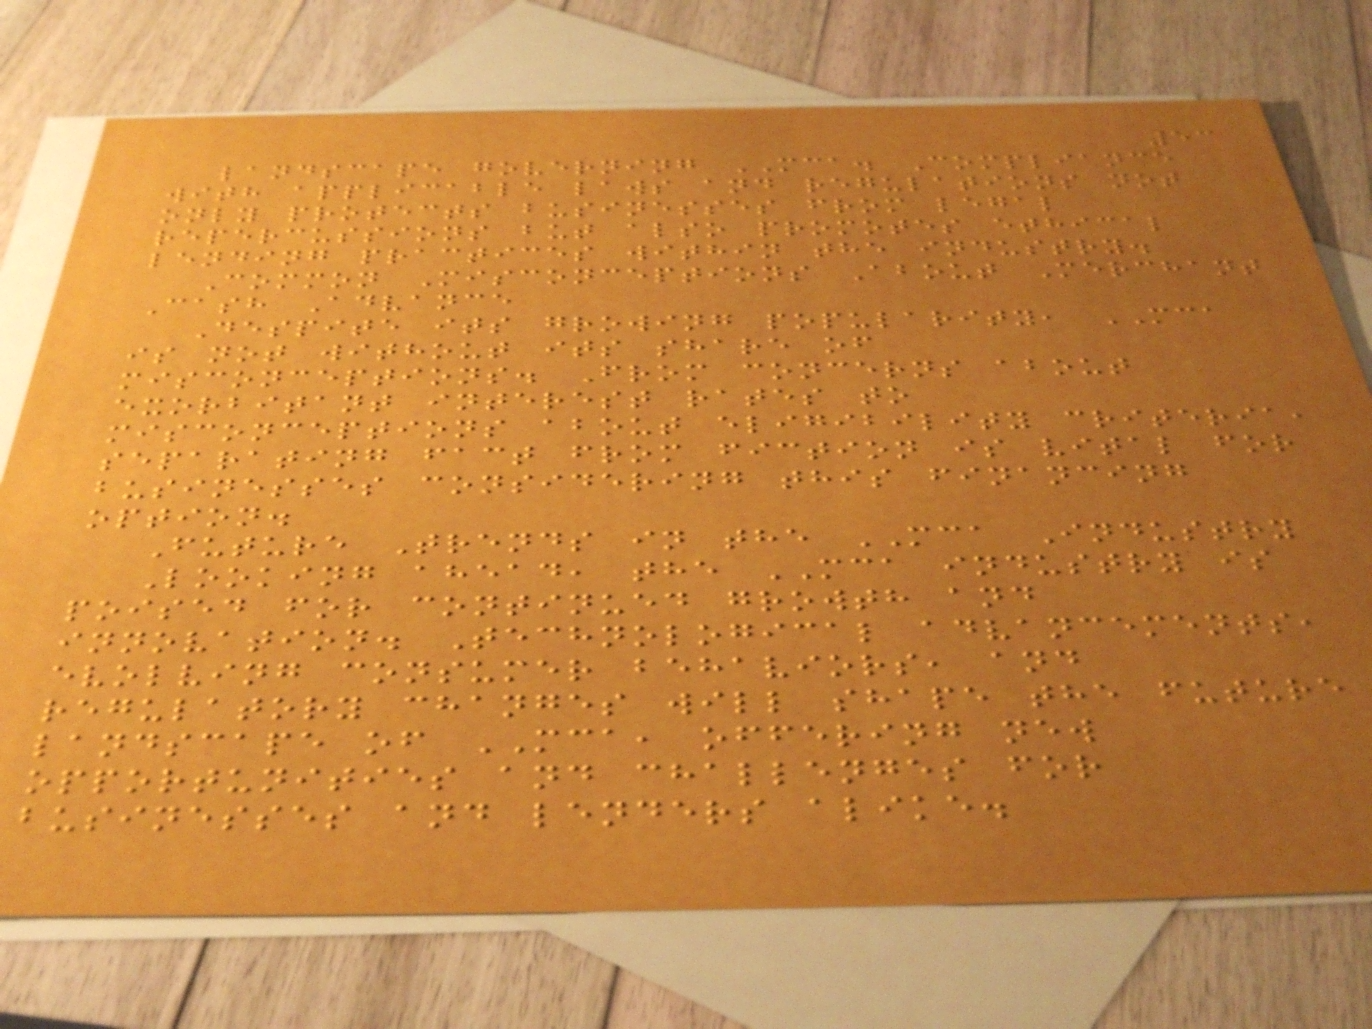53
landscape governing MCA. Compliance
with applicable laws and regulations not
only protects businesses from legal
repercussions but also promotes ethical
lending practices within the industry.
Common Misconceptions About Merchant
Cash Advance
Despite its growing popularity, MCA
is not without its share of
misconceptions. From concerns about
exorbitant interest rates to
misconceptions about eligibility criteria,
separating fact from fiction is vital for
businesses considering this financing
option.
Future Trends in the MCA Industry
Looking ahead, the MCA industry is
poised for continued growth and
innovation. Technological advancements,
evolving consumer behaviors, and
regulatory changes will shape the future
landscape of MCA, offering new
opportunities and challenges for
businesses and lenders alike.
